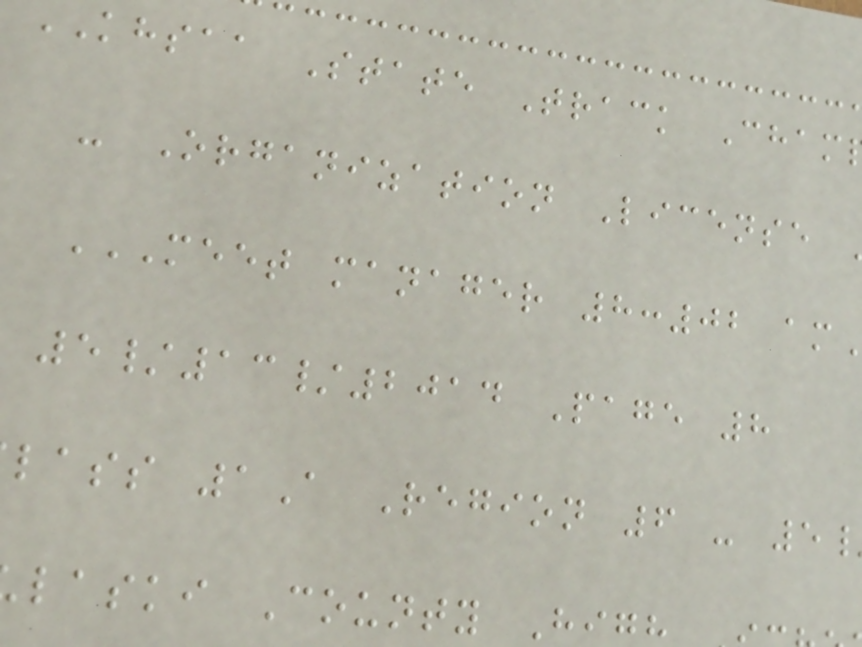khsaa State Track Cham
- Organization License
5/13/2014 Page 8
lass 1A Region 6 - 5
laski County Hi
